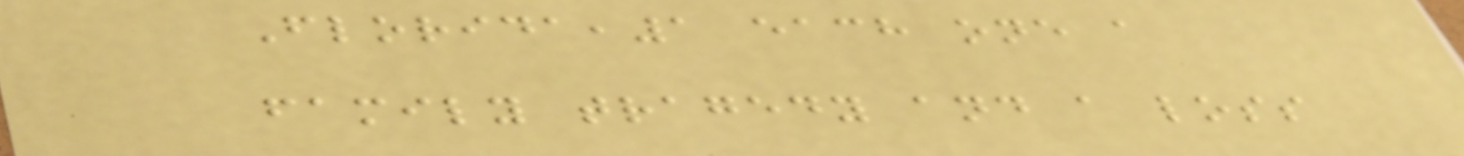Florida,1 each one a
family tragedy and a loss
